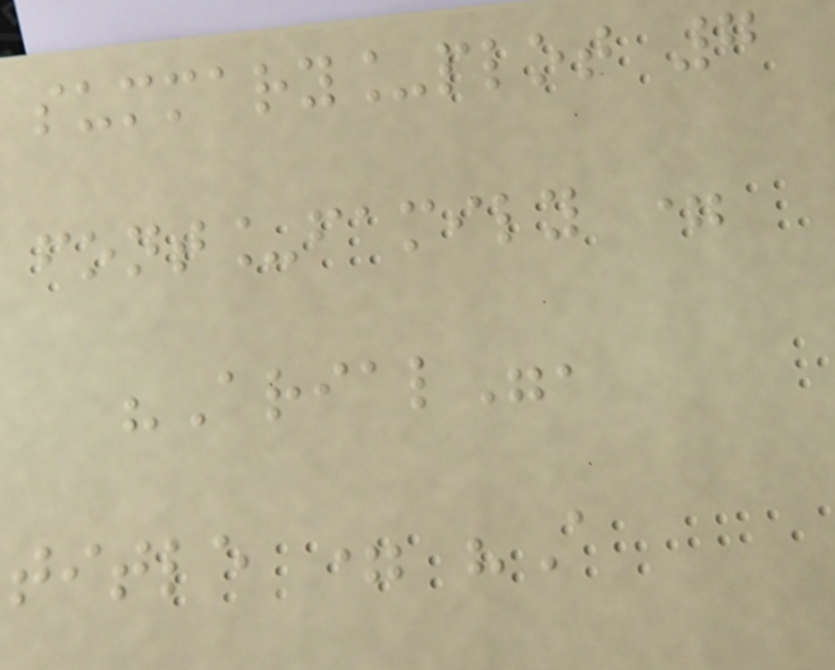summary_plot 7
font_family =
"Arial",
title = "A
